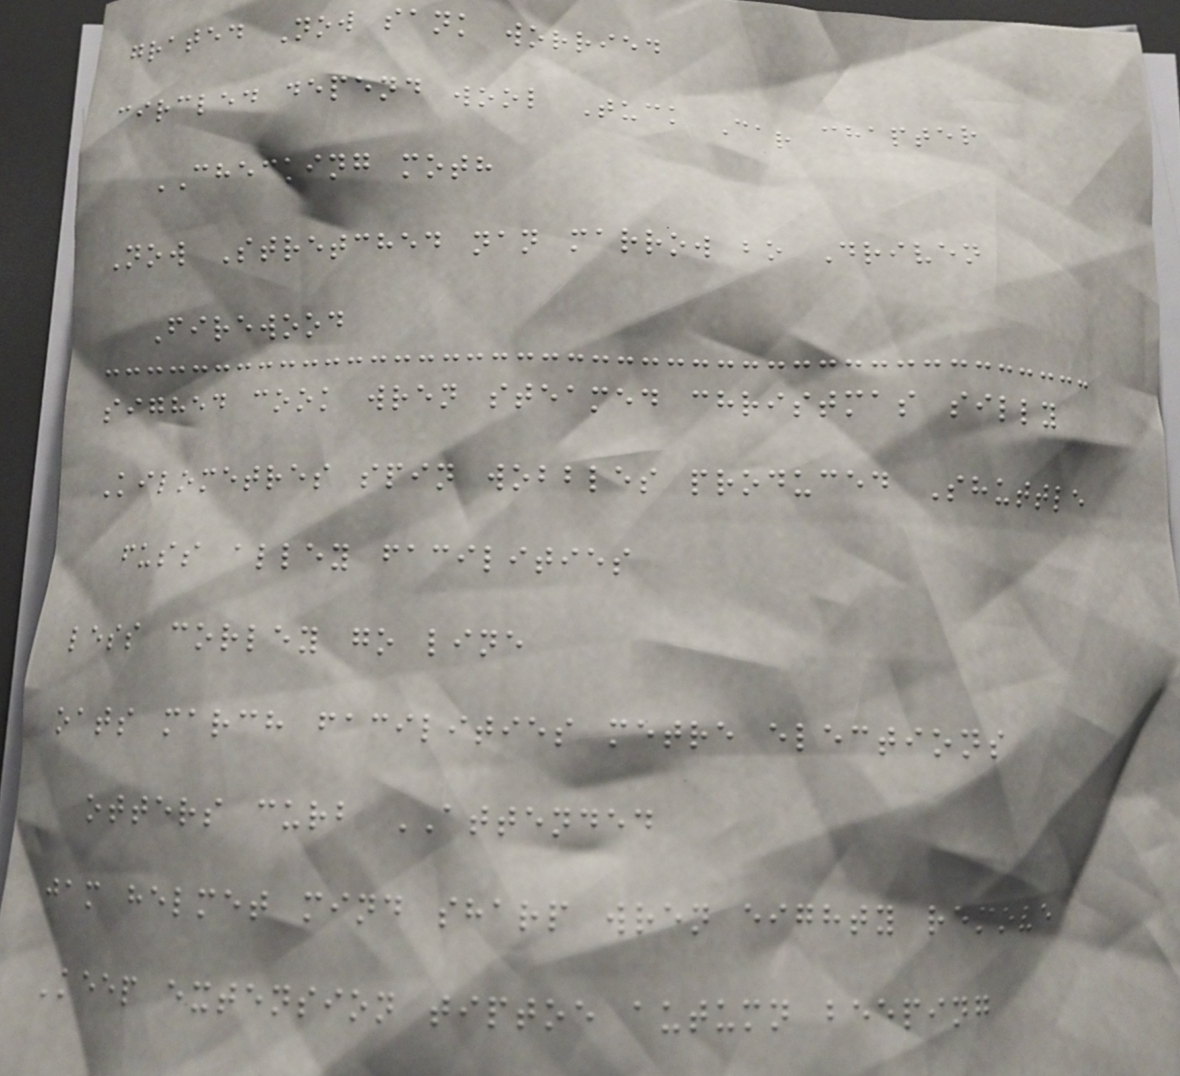grated Now sank worried
circled depend wool Tuck Car chapter
CHECKING moth
Now Stretched nan marrow bo Driven
Firewood
sighed cook wren steamed christmas silly
Kilometres spin wobbles produced Shuttle
fuss alley facilities
less corley go line
oats march facilities metre elections
otters curb ATTENDED
jam helmet mind sharp wren eighty remove
Keep extension tiptoe autumn beeping
